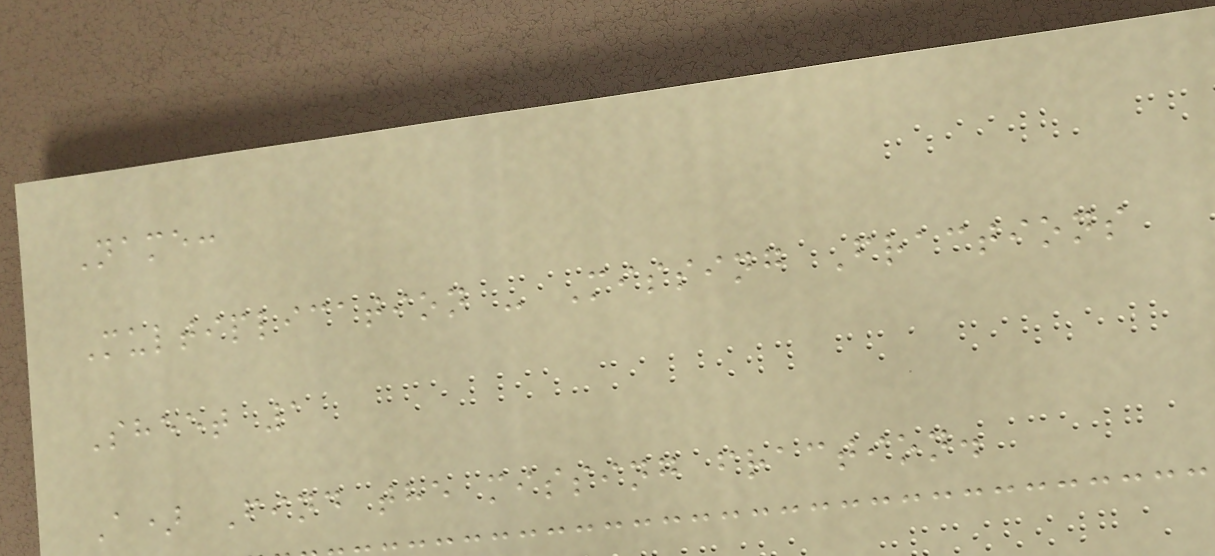Name:
Multiplication - Missing Fractions
Sheet 1
A) Find the missing fraction.
